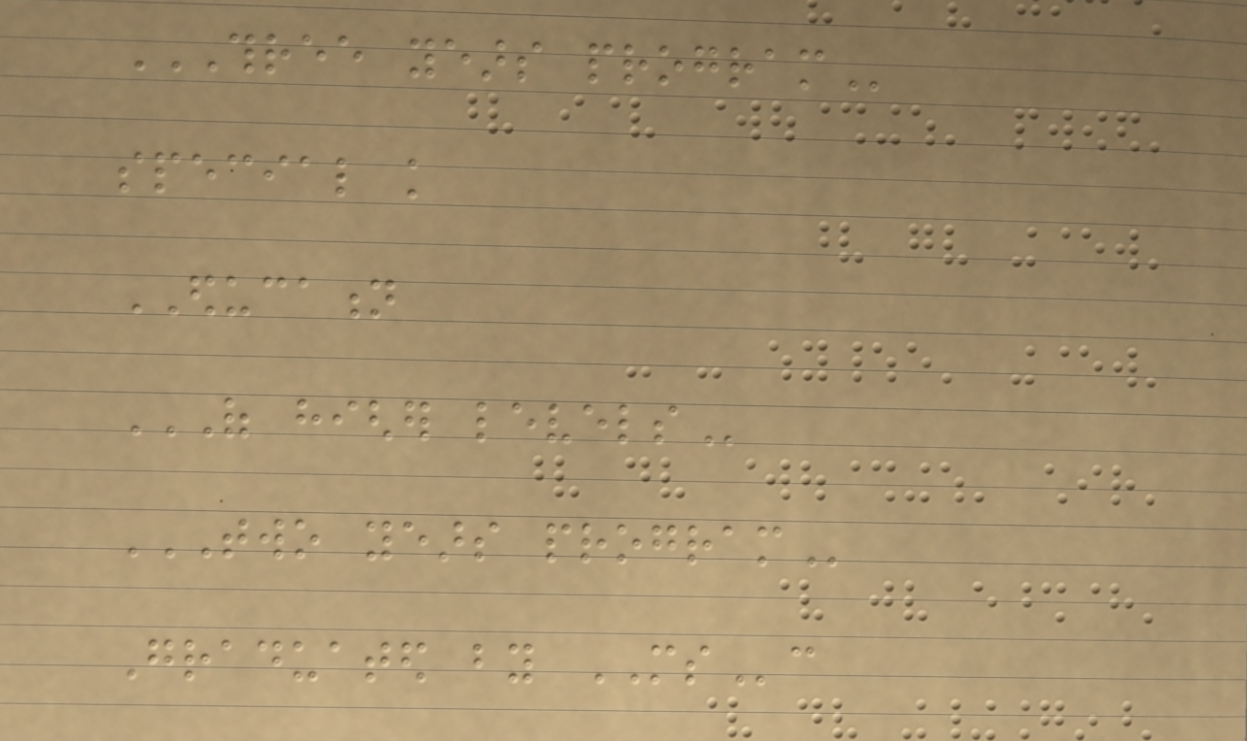THREE YEARS PROGRAM
special knowledge
EDUCATION
OF HIGHER LEVELS
TWO YEARS PROGRAM
Graduated by MSc
